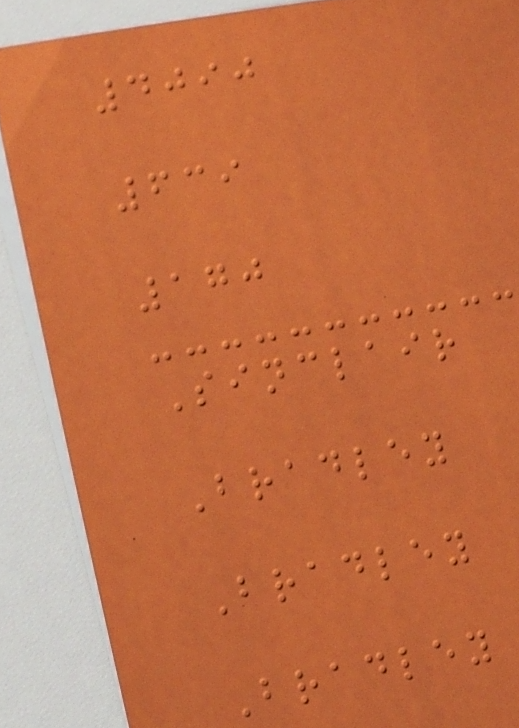4090
639
170
Sinclair
Bradley
Bradley
Bradley
